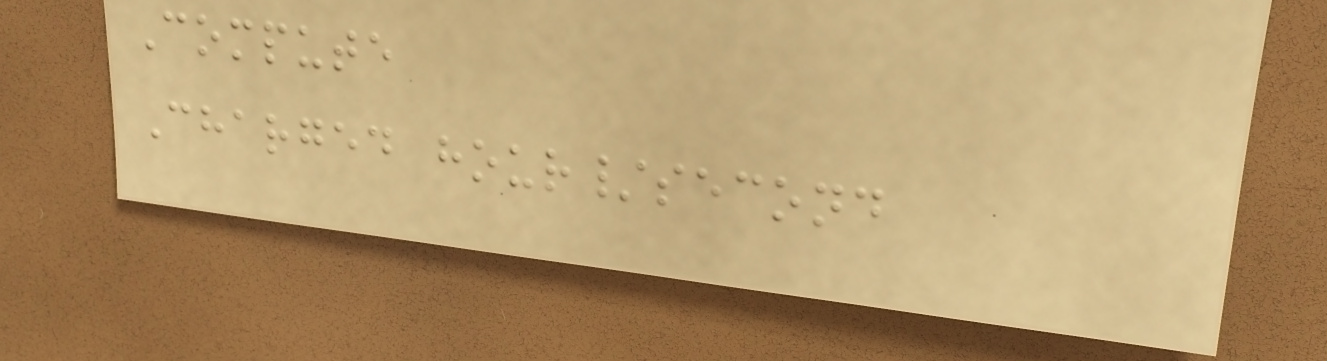Compute
Charged hour/second
